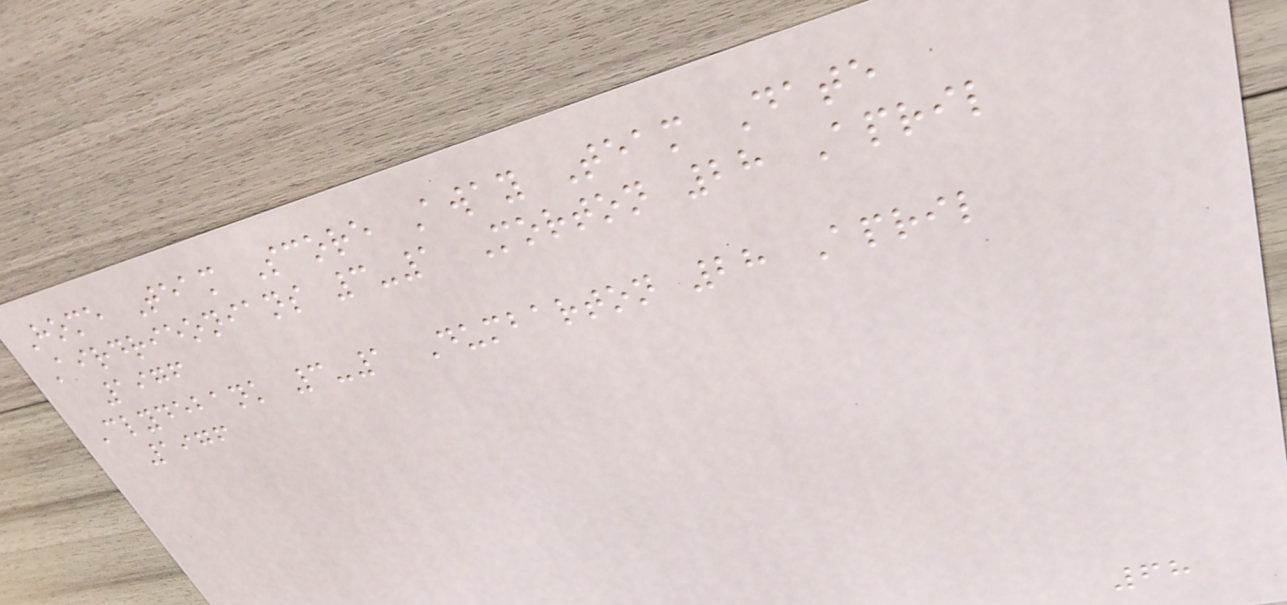Home Team Score Away Team Date
Airdrieonians 3-1 Morton 28 April
1976
Clydebank 3-1 Dumbarton 28 April
1976
68
